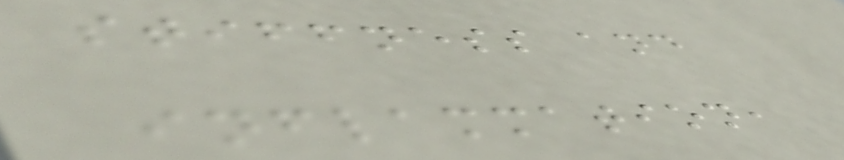stiffness and
inflammation,
